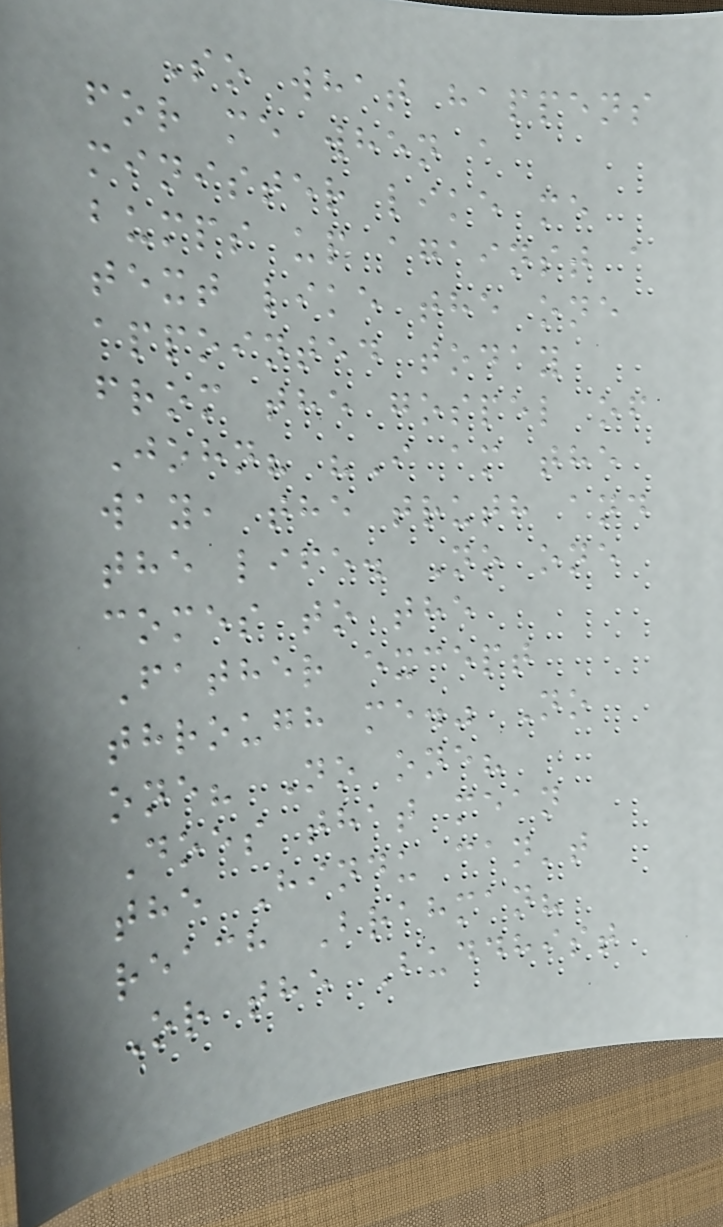So what happens
for me when a
minister like me
bumps up against a
text like the one
appointed today
from the gospel of
John? "I am the
way, the truth and
the life. No one
comes to the
Father except
through me." No
one? No one?
Does that mean
the Hindu can't
reach Brahman?
Or the Buddhist
